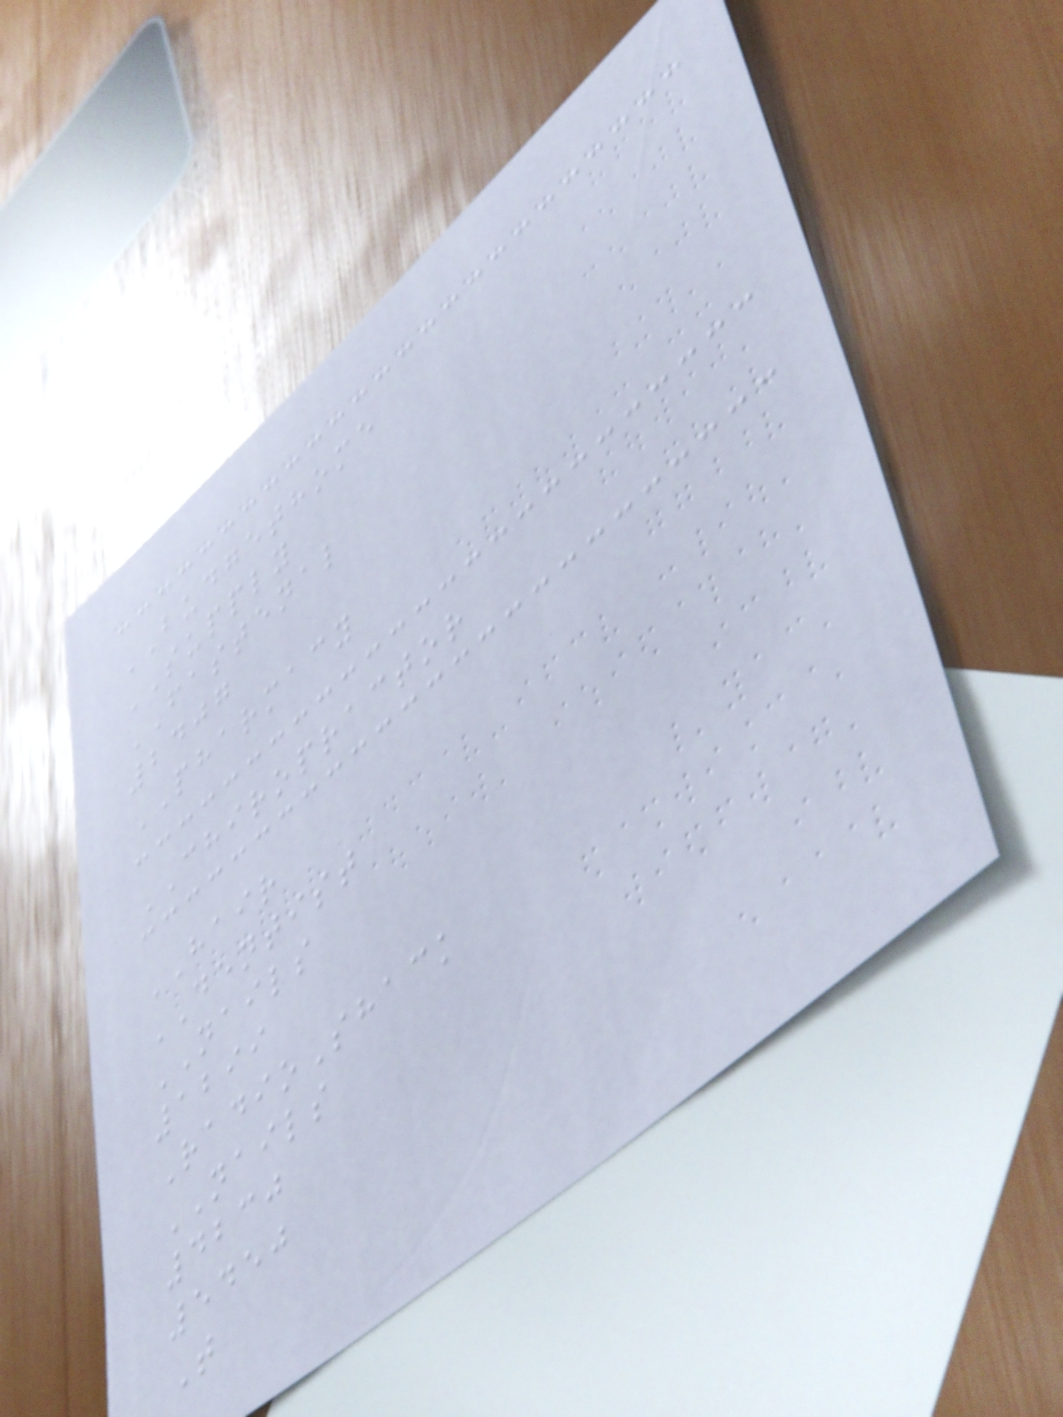BUDGETHOME
SUPPLY
FASTENAL
2407
PHARMACY
CHIROPRACTOR
HAIR
DENTIST
NAILS
1299
RadioShack
NAILS
4230
5450
T
